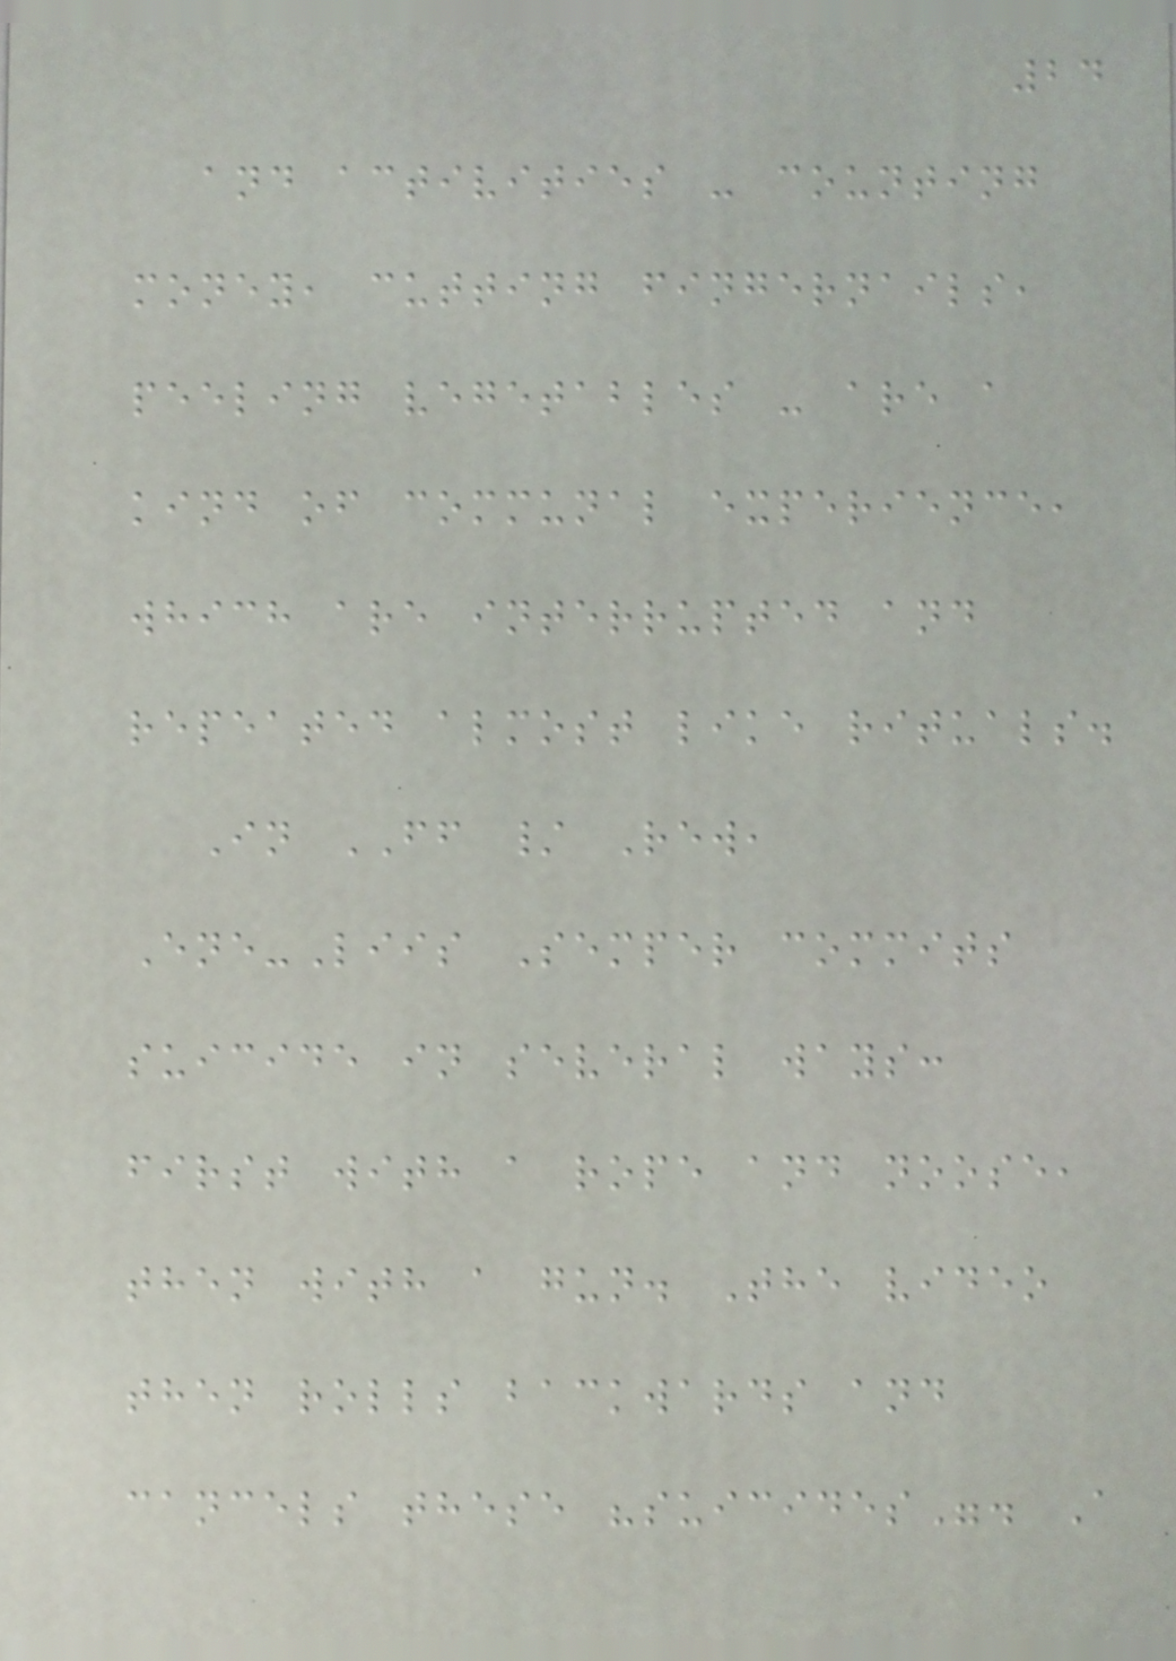24
and activities - counting
money, cutting fingernails,
peeling vegetables - are a
kind of communal experience,
which are interrupted and
repeated almost like rituals.
In FF / Rew,
Ene-Liis Semper commits
suicide in several ways:
first with a rope and noose,
then with a gun. The video
then rolls backwards and
cancels these "suicides". A
